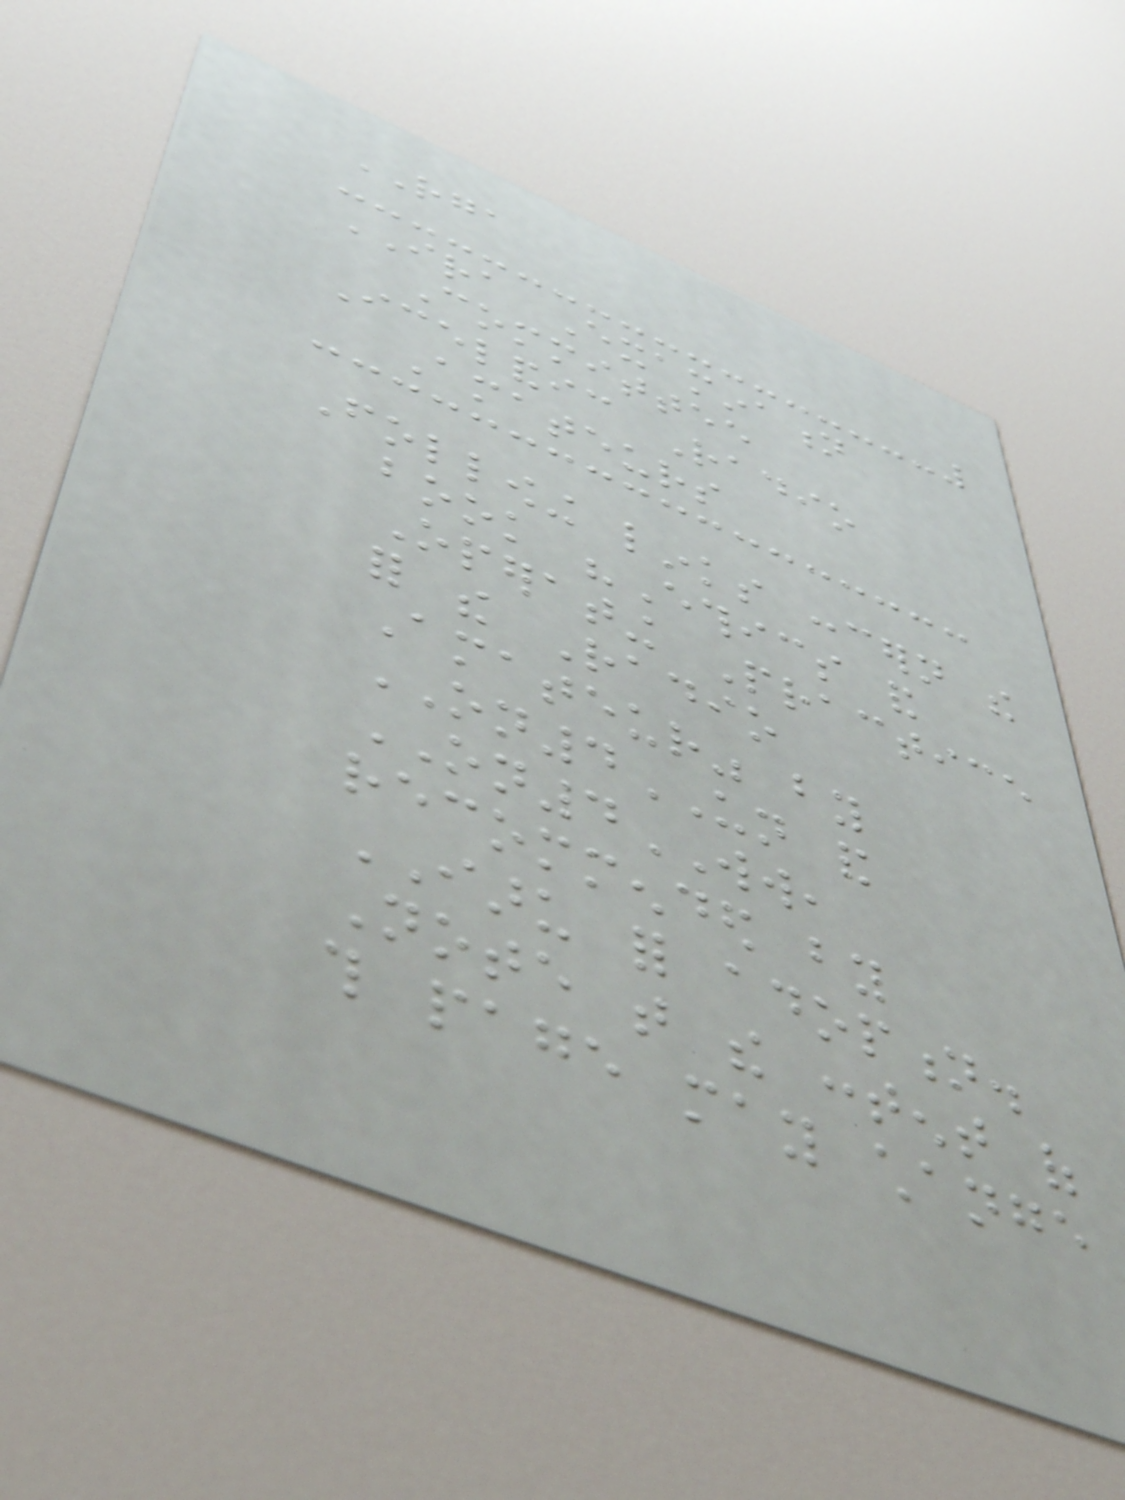RGA
IRA Examination
Committee
Icelandic Radio
Amateurs
Following links concern the
book "Ethics and
Operating Practice
for the Radio
Amateur" by
ON4UN and
ON4WW,
recommended by
IARU for adoption.
Note that the content of
this page may change
